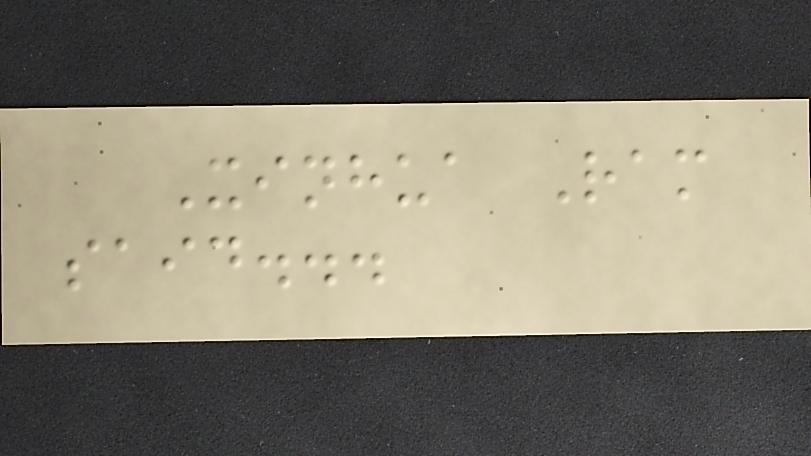Xinhua Ram
said...
